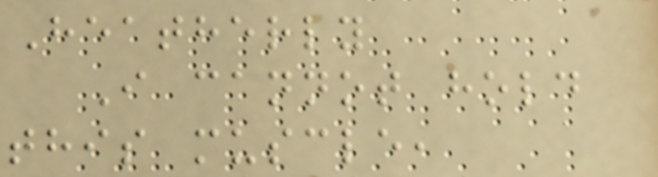Heatherly
I cannot hold
this muscle,
